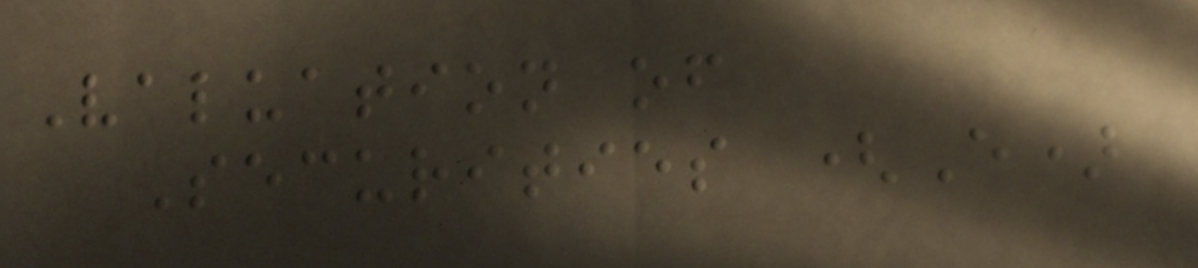Valuation of
Securities (E)
